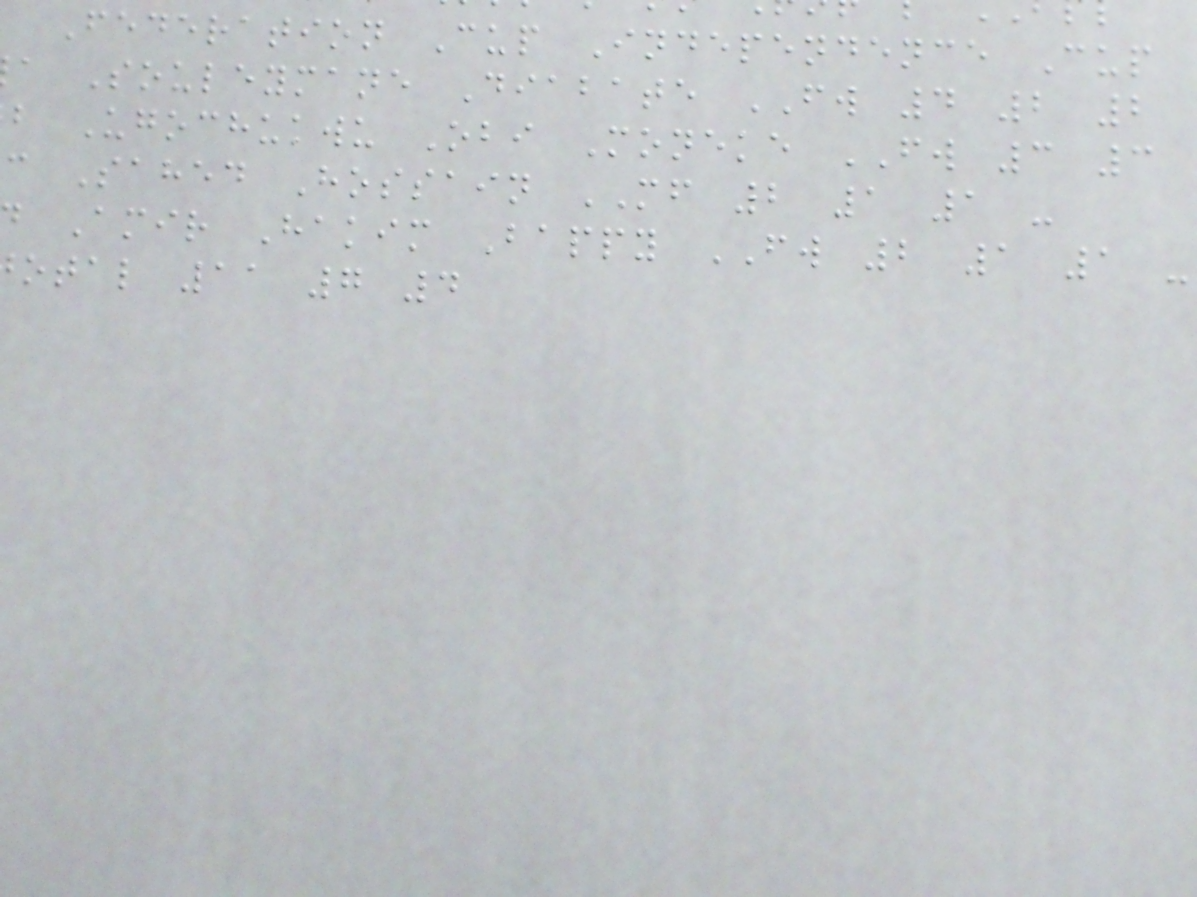Federation Cup Independence Cup
a Souleymane Diabate FW 4 2 2
b Ugochukwu Obi Moneke FW 3 3
c Sahed Hossain MF 2 1 1 -
Amir Hakim Bappy FW 2 1 1 -
otal 11 7 4
